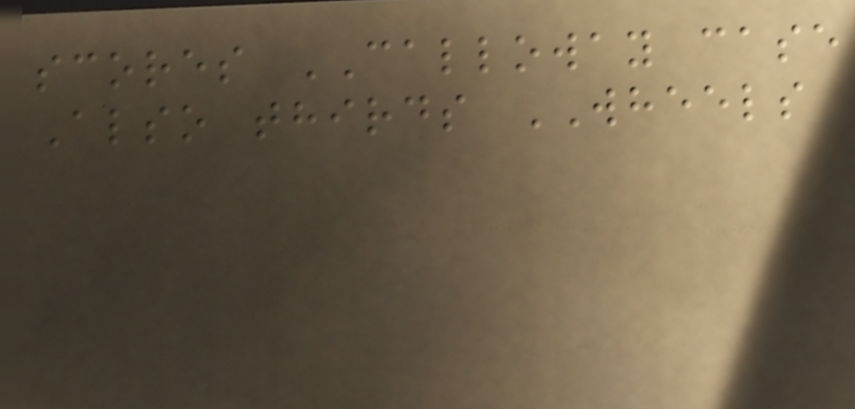scores CALLOWAY case
Also thirds WHEELS
